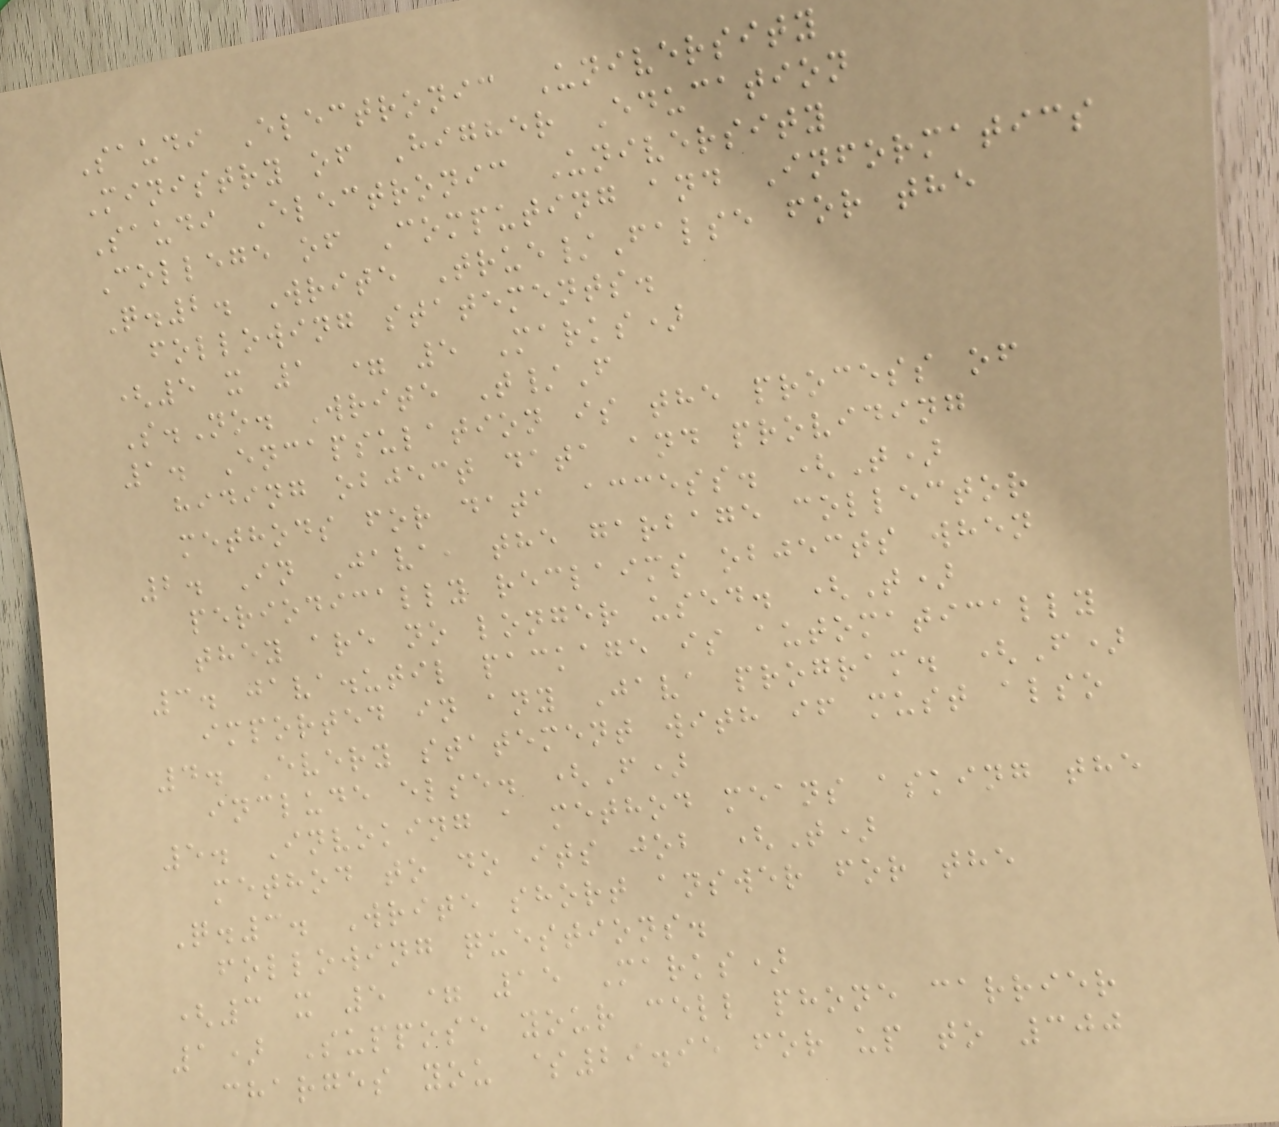Saudi Electronic University
Ministry of Higher Education
Saudi Electronic University
College of Computing and Informatics
Q.2. Write True/False for the
following statements.
(5 x 1 = 5 Marks)
S.No. Write T/F
1. Encapsulation is the process of
hiding object data and providing
methods for data access. (T)
2. In Java, the garbage collector
periodically reclaims objects when
they are no longer used. (T)
3. java.util package is automatically
imported in any Java program. (F)
4. Every statement with if must also
include else. (F)
5. Invoking a method means asking the
method to do its job (T)
Q.3. Write short answer for the
following questions.
(3 x 5 = 15 Marks)
1) Suppose your cell phone carrier
charges you $29.95 for up to 300
